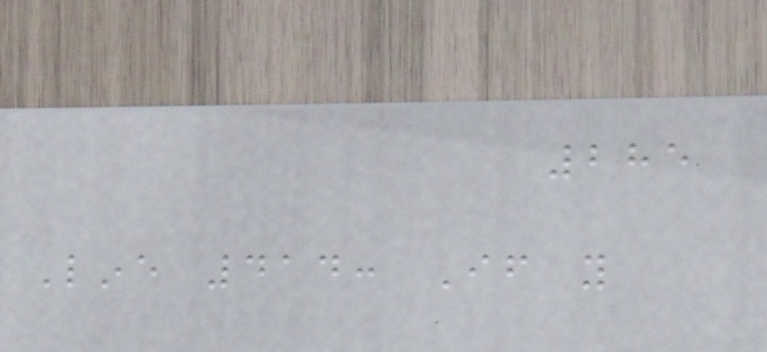285
Line 414: If you
